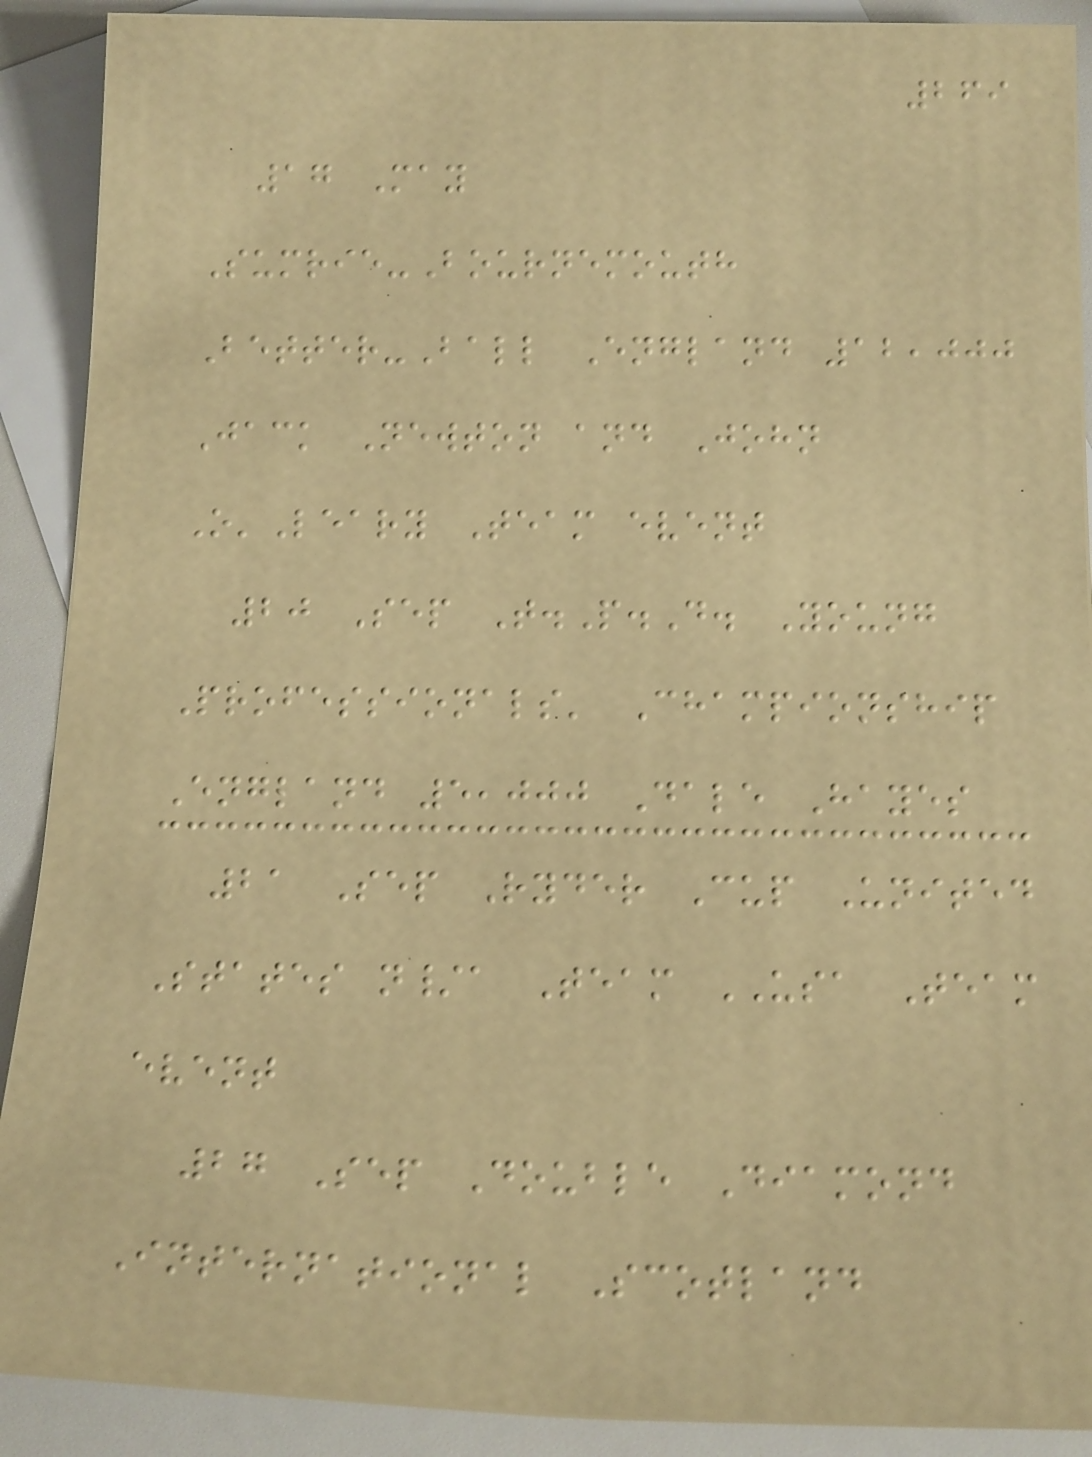269
17 May
Sumrie-Bournemouth
Better-Ball England 12,000
Jack Newton and John
O'Leary Team event
20 Sep T.P.D. Young
Professionals' Championship
England 5,000 Dale Hayes
21 Sep Ryder Cup United
States n/a Team USA Team
event
27 Sep Double Diamond
International Scotland
